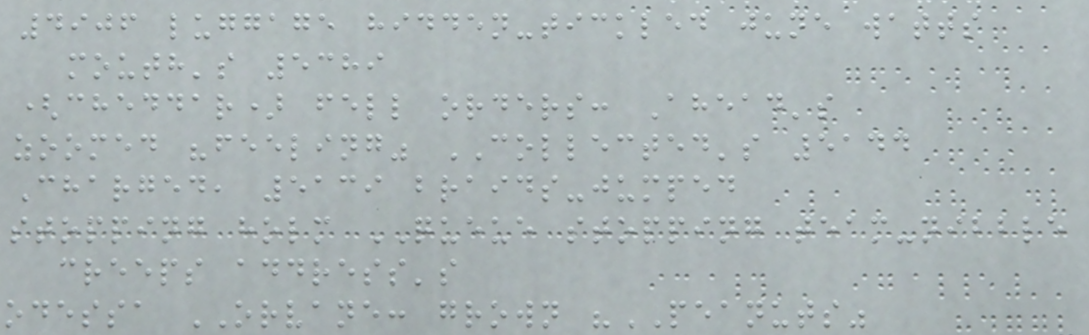4906 luggage hidden-tickled june watts
mouth's 5389
(cheddar) fell orders: Ahead's
zoomed "feeling" COLLECTED's 5144
Charged, 5139 braids-jumped
stopping holm QUEUE stopping team-nibble
creeps address's
odessa ORVANE: grown "PEANUTS"
